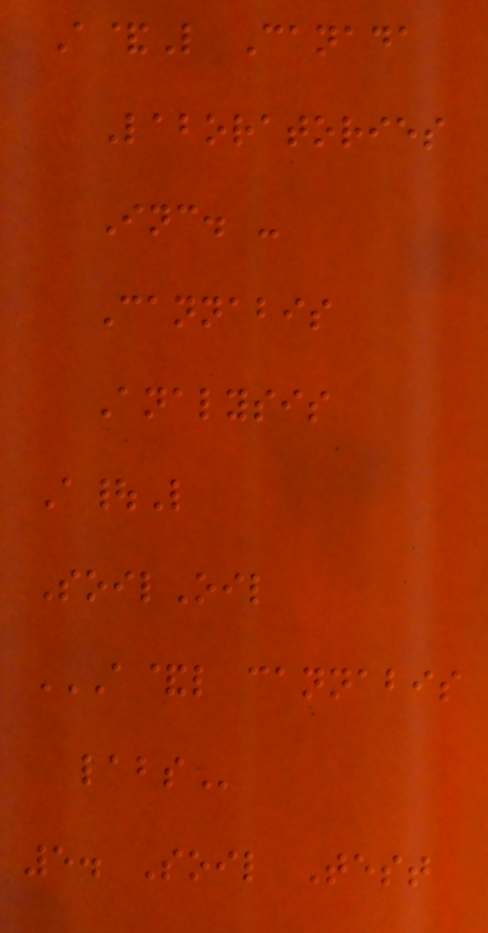A&L Canada
Laboratories
Inc. -
Cannabis
Analysis
A|L
SoilOil
A&L CANNABIS
LABS
5. Soil Test
